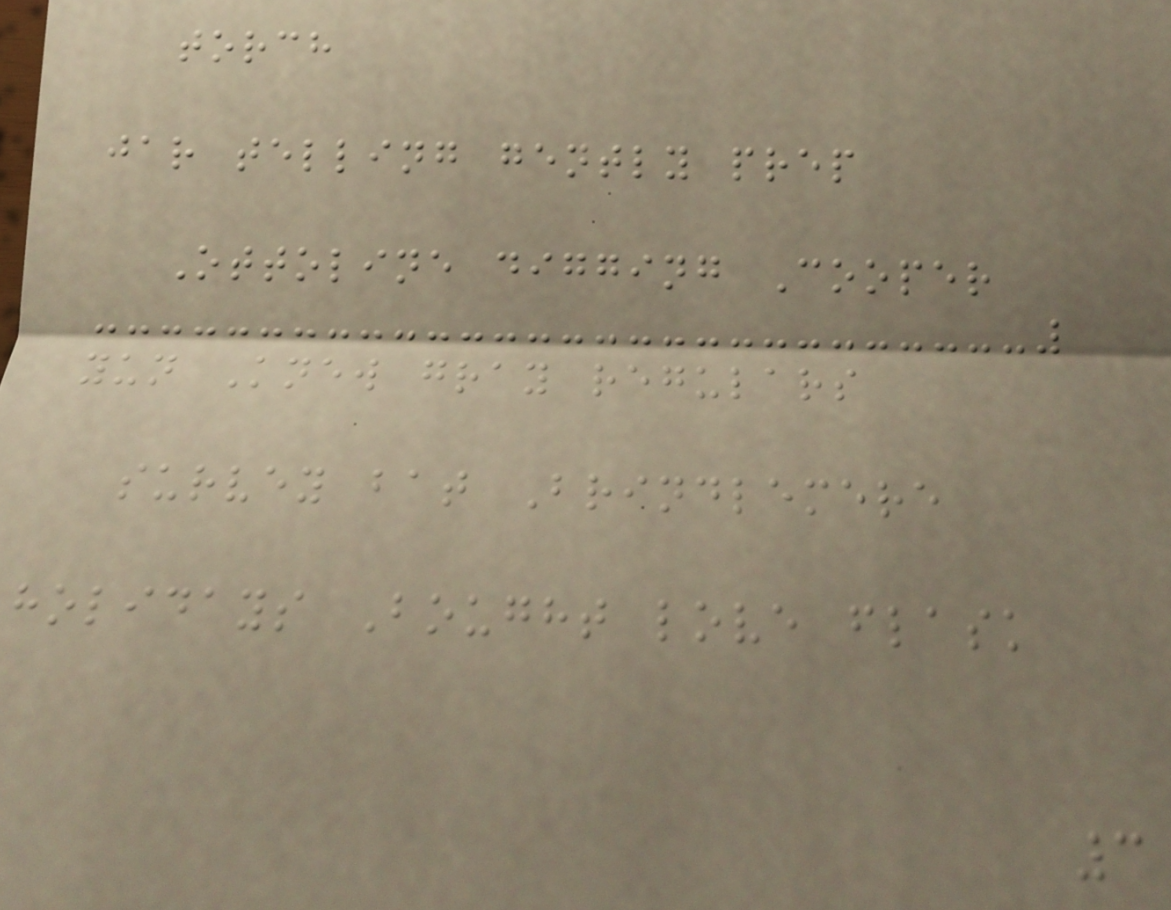torch
jar telling gently prep
Ottoline digging Cooper
yun Knew gray regulars
survey bat Brindlemere
holidays Bought love flask
3
